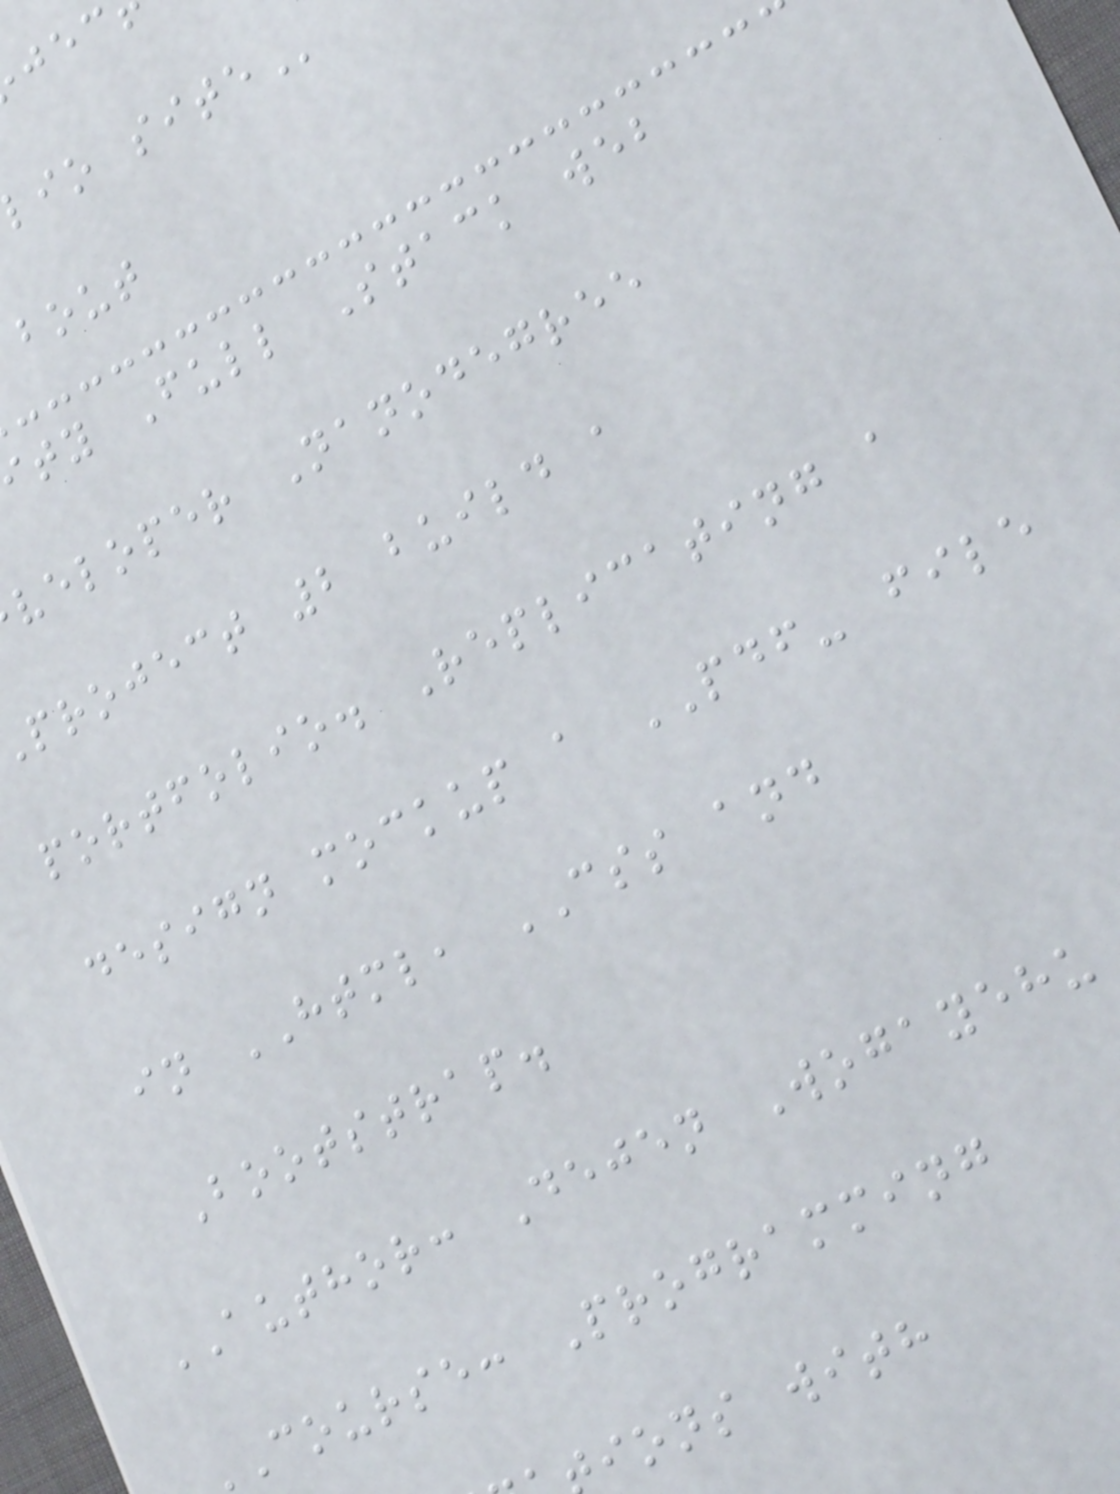bout
ty Full Stack web
veloper Nanodegree
project 2 build a
portfolio. Replicating a
design mockup a PDF- file
in HTML, CSS and
Bootstrap.
AUTHOR: Dejen Wogayehu
course: Programming
ions with
